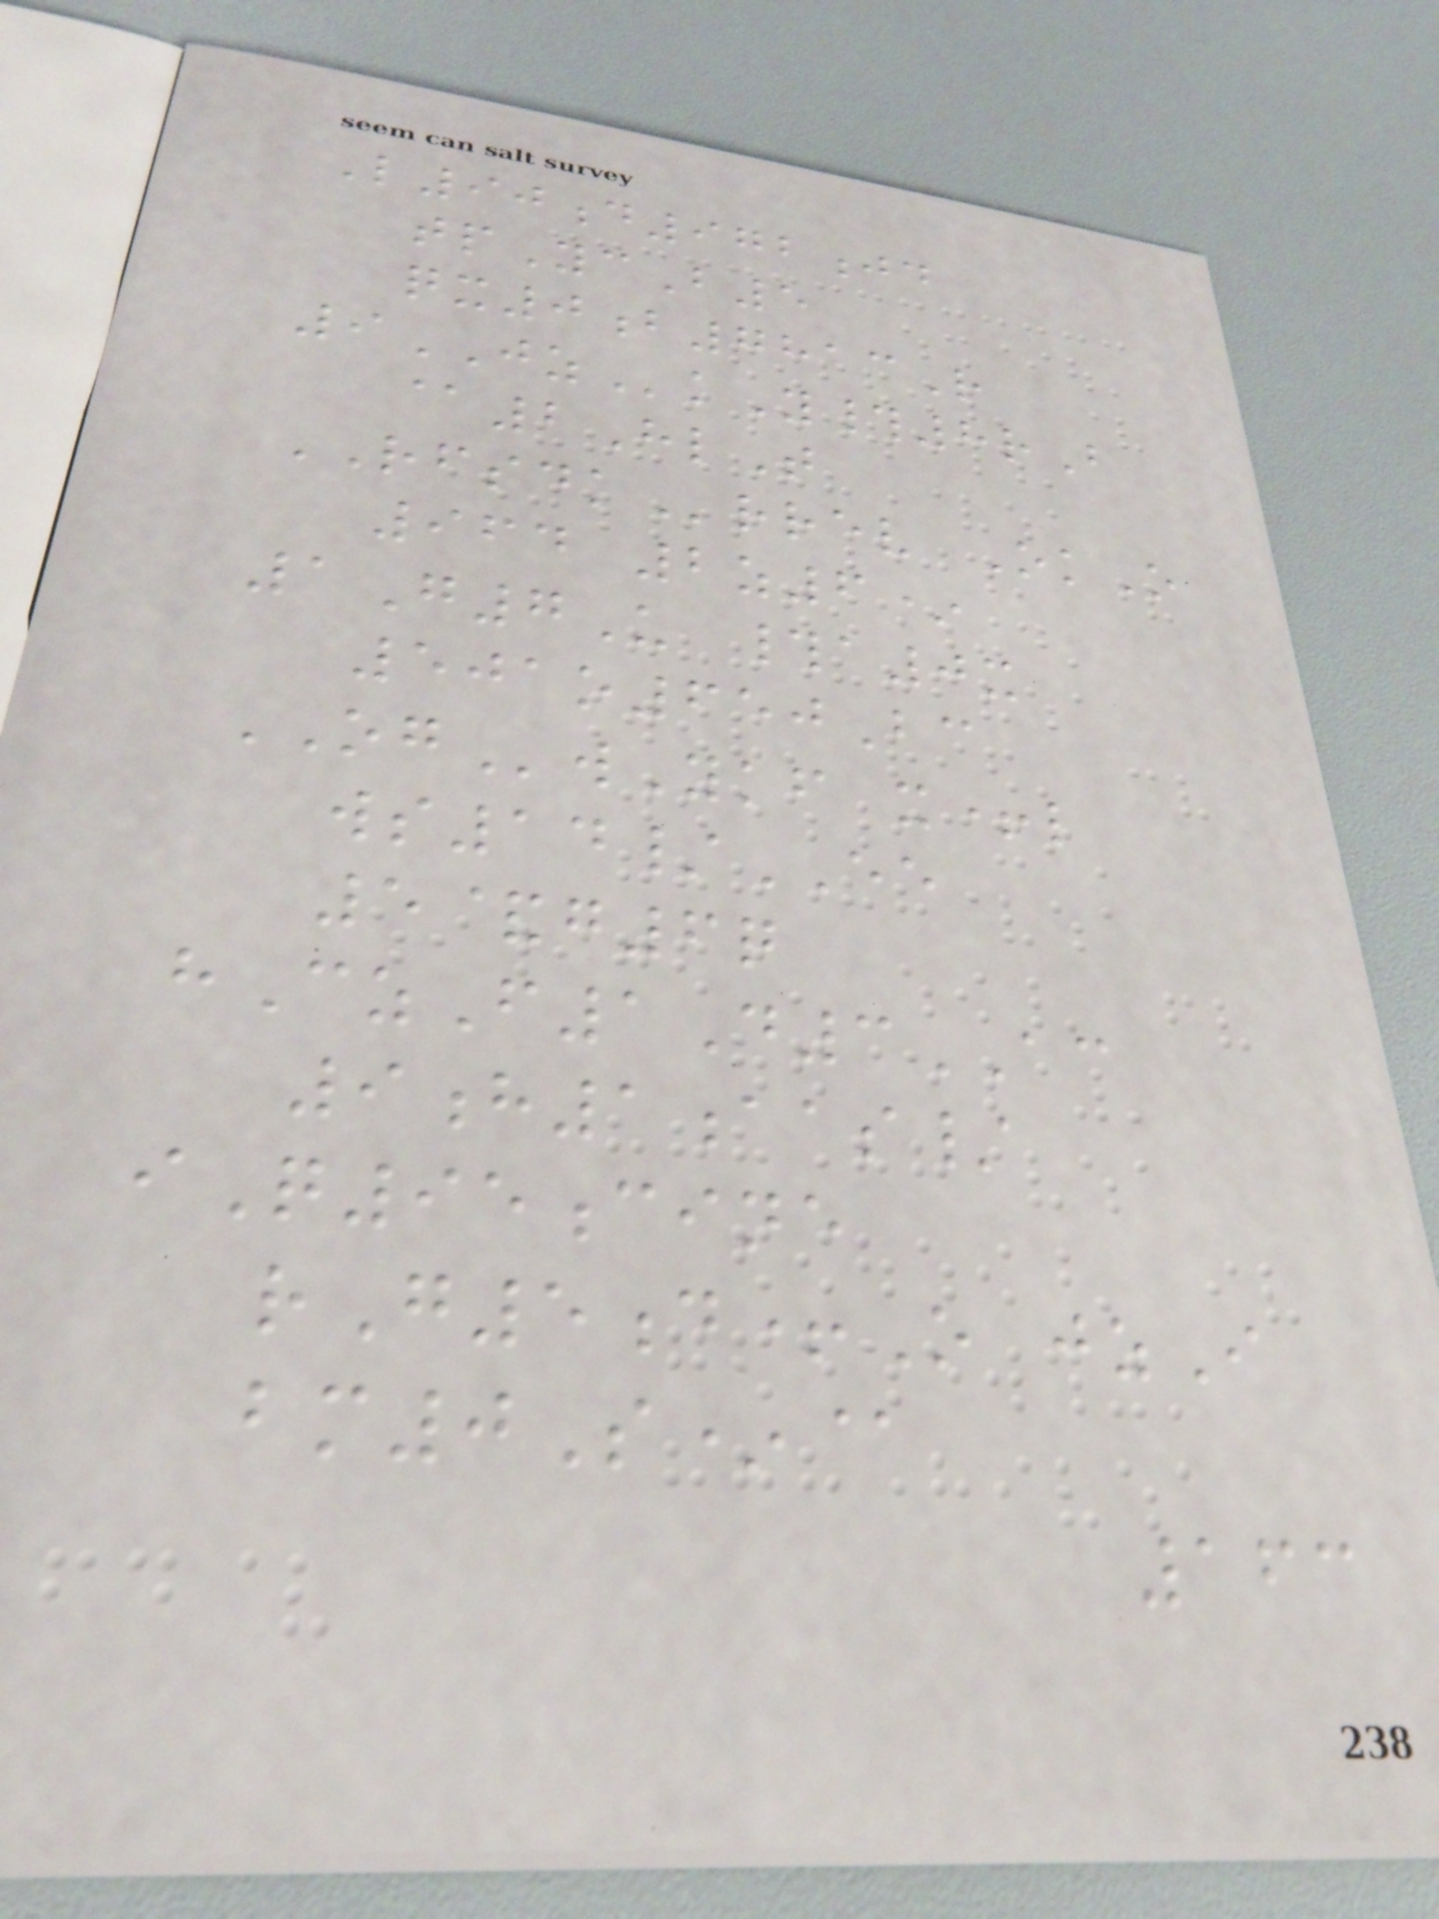L90d972jd
tpYcB5
qx0b7813R
9JZkY#8rB
@2HlT
RFSDKrrev OkO
964 2z6*
1G7U #a0x
501o650Bc
OGwYkf x+l
ws14/EE
5&g6q
hCzF1D3AC
9h1aas/
iQ95cine
rG5d+O jzI
bm0S*@
163
